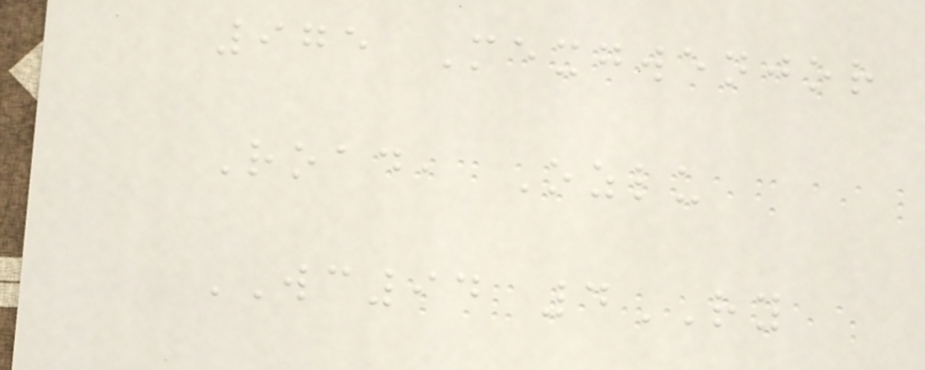975 Mexgwenjor
Road, Ozlu
WC94 4RY
